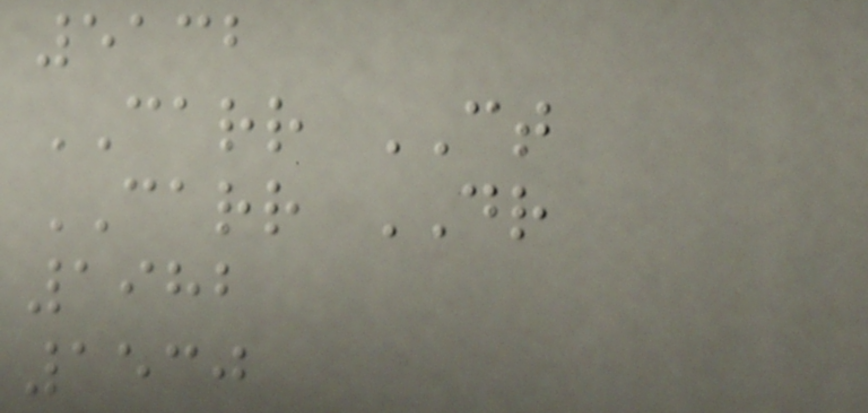5132
CARR CT
CARR DR
1982
1530
